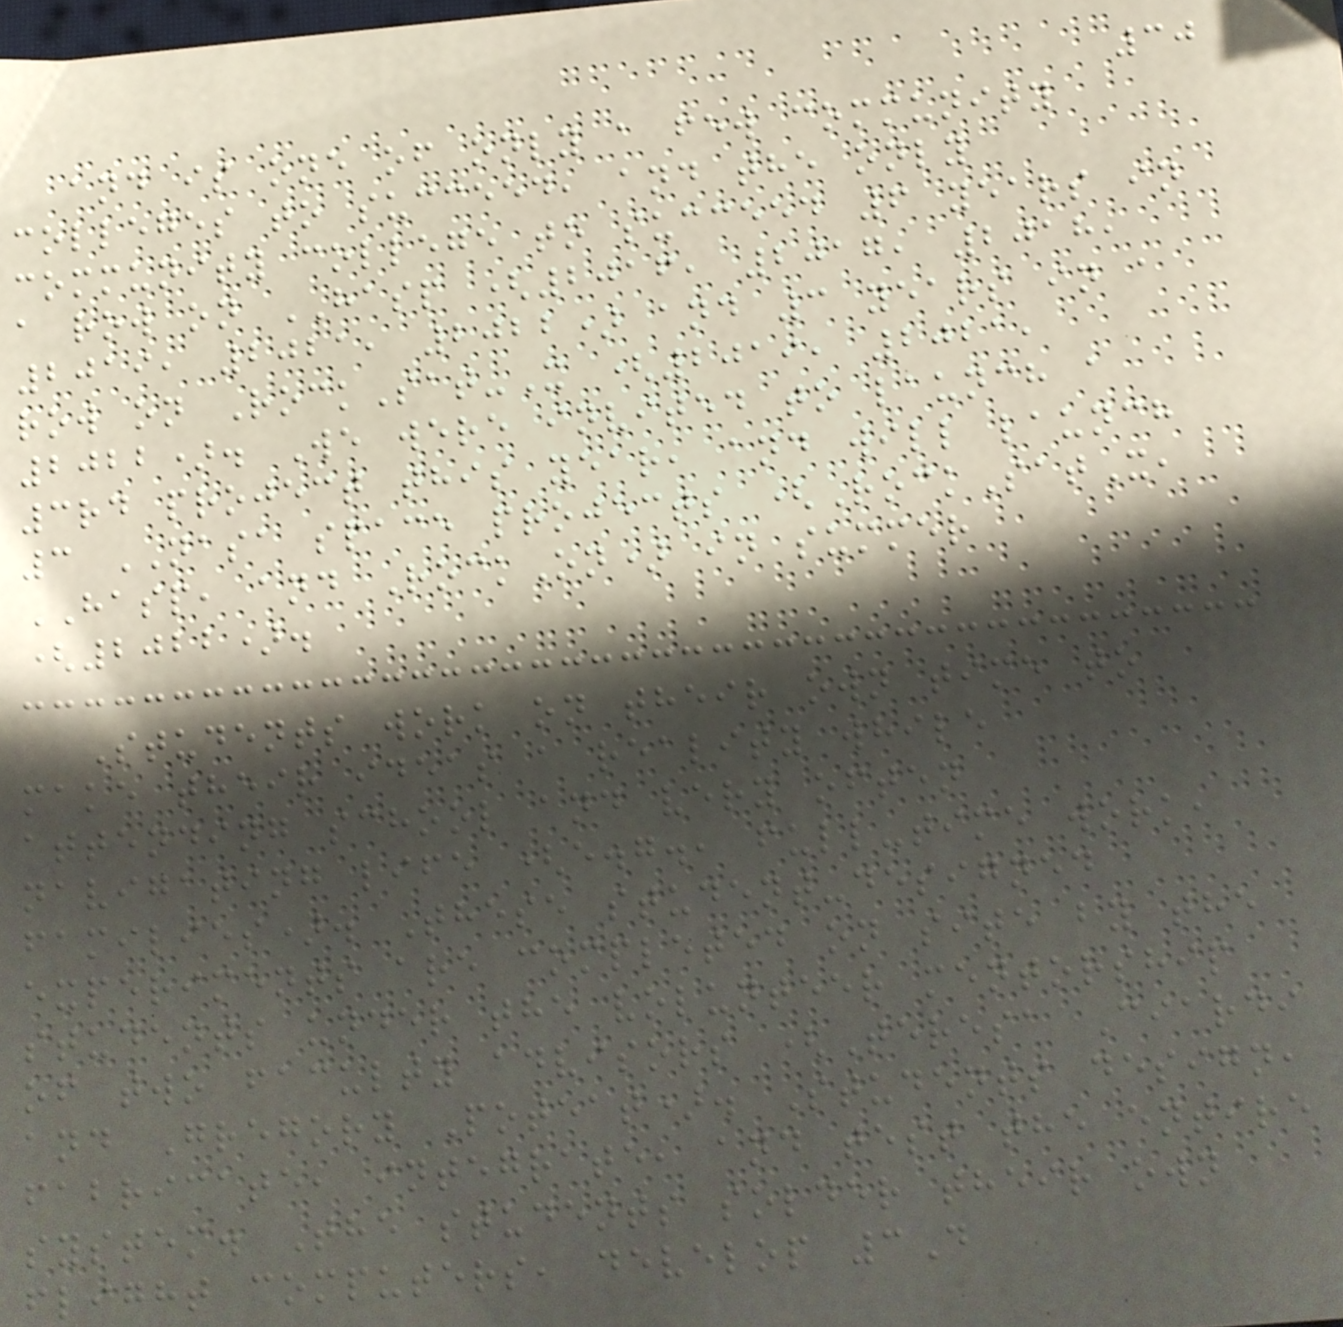30
and is one of only a few community
colleges to succeed, and the only
community college to succeed 6 years in
a row on HASP (2016, 2017, 2018,
2019, 2021, 2022) and 3 years in a
row on RockSat-X (2019, 2021,
2022). We were invited to launch a
3rd project this year, and will launch
3 NASA space projects (RockSatX,
HASP, and RockOn) in summer
(2022).
Students work on their own time to
make their ideas a reality while
attending school and very often
navigating life (e.g., full-time work,
families). These student-designed
experiments are completed on site by the
students under the volunteer mentorship
of two faculty advisors (Teresa Ciardi
and Gregory Poteat). Students design,
fabricate, integrate, and test the entire
system. The students solder their own
flight computers, develop 3D
